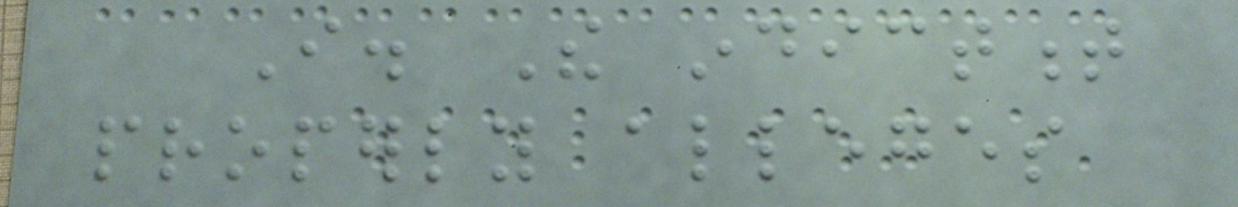I. The indictment
properly alleges
